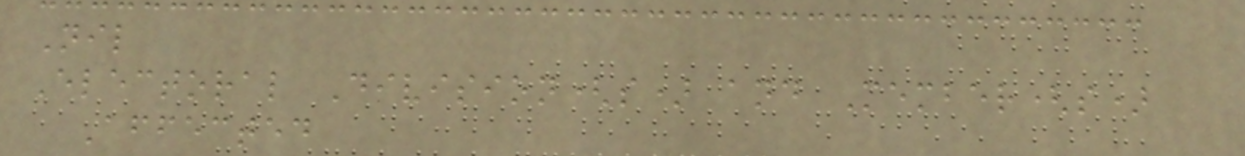Nil
Electoral Division(s) and Member(s)
Affected
